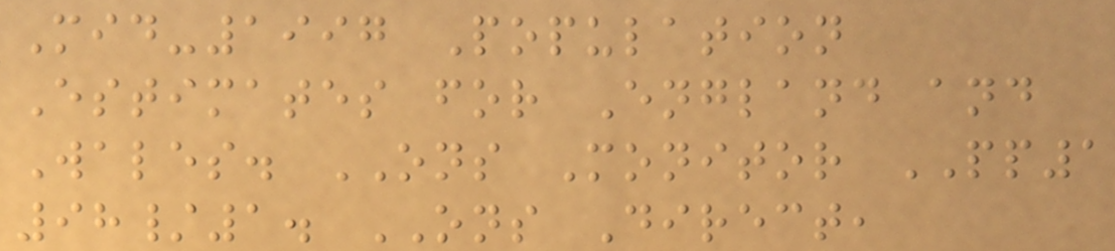Mid-1997 Population
Estimates for England and
Wales. ONS Monitor PP1
98/1. ONS Direct,
